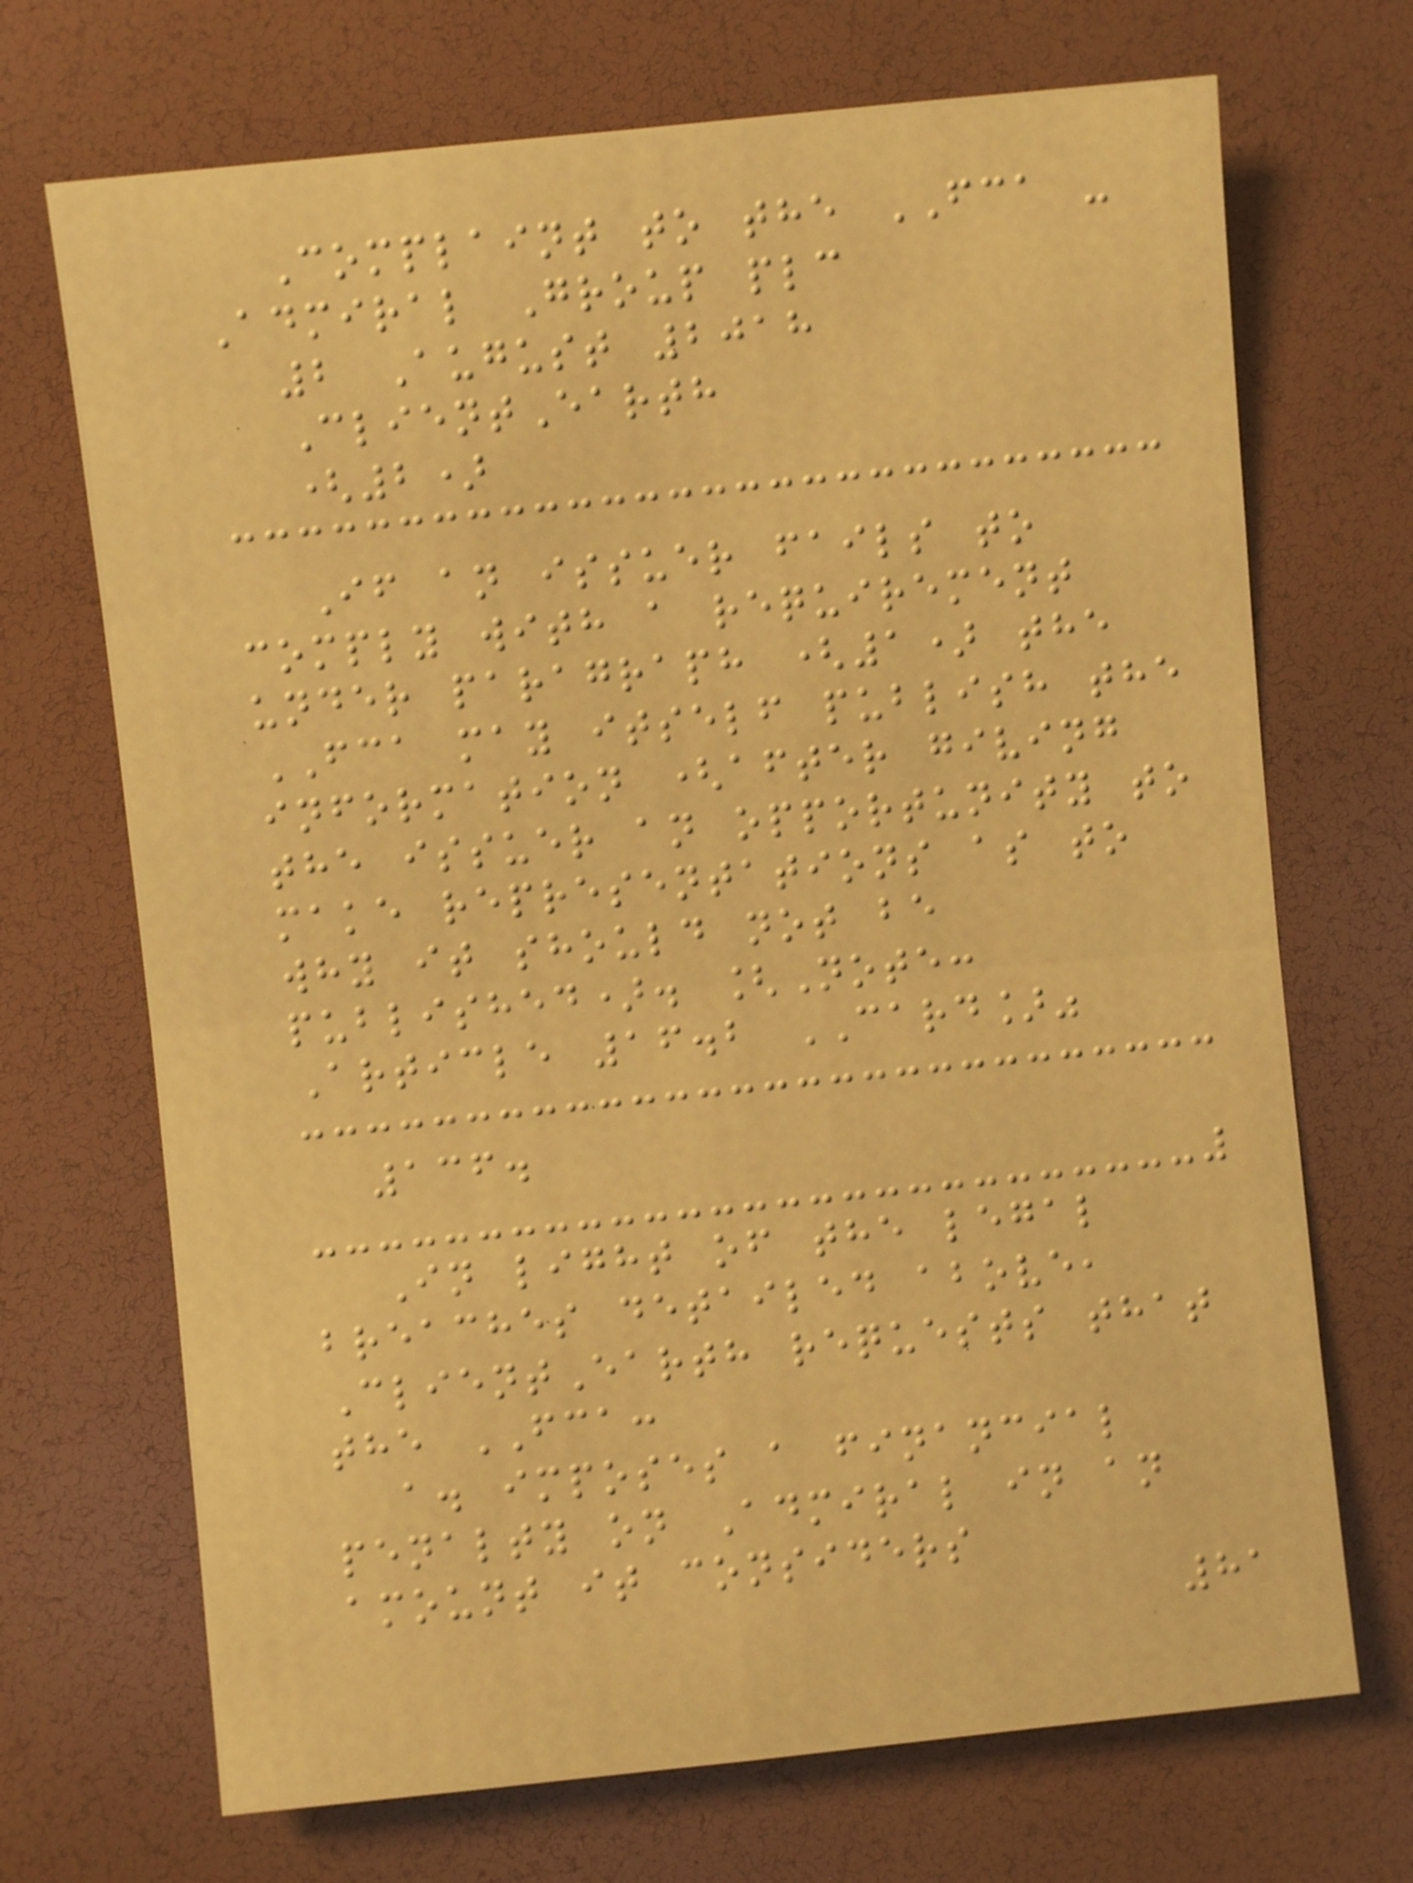Complaint to the FCA -
Admiral Group plc
2 August 2018
ClientEarth
(2)
If an issuer fails to
comply with a requirement
under paragraph (1) the
FCA may itself publish the
information (after giving
the issuer an opportunity to
make representations as to
why it should not be
published). [Note:
Article 16.2 CARD]"
136.
In light of the legal
breaches detailed above,
ClientEarth requests that
the FCA:
a. imposes a financial
penalty on Admiral in an
amount it considers
81
